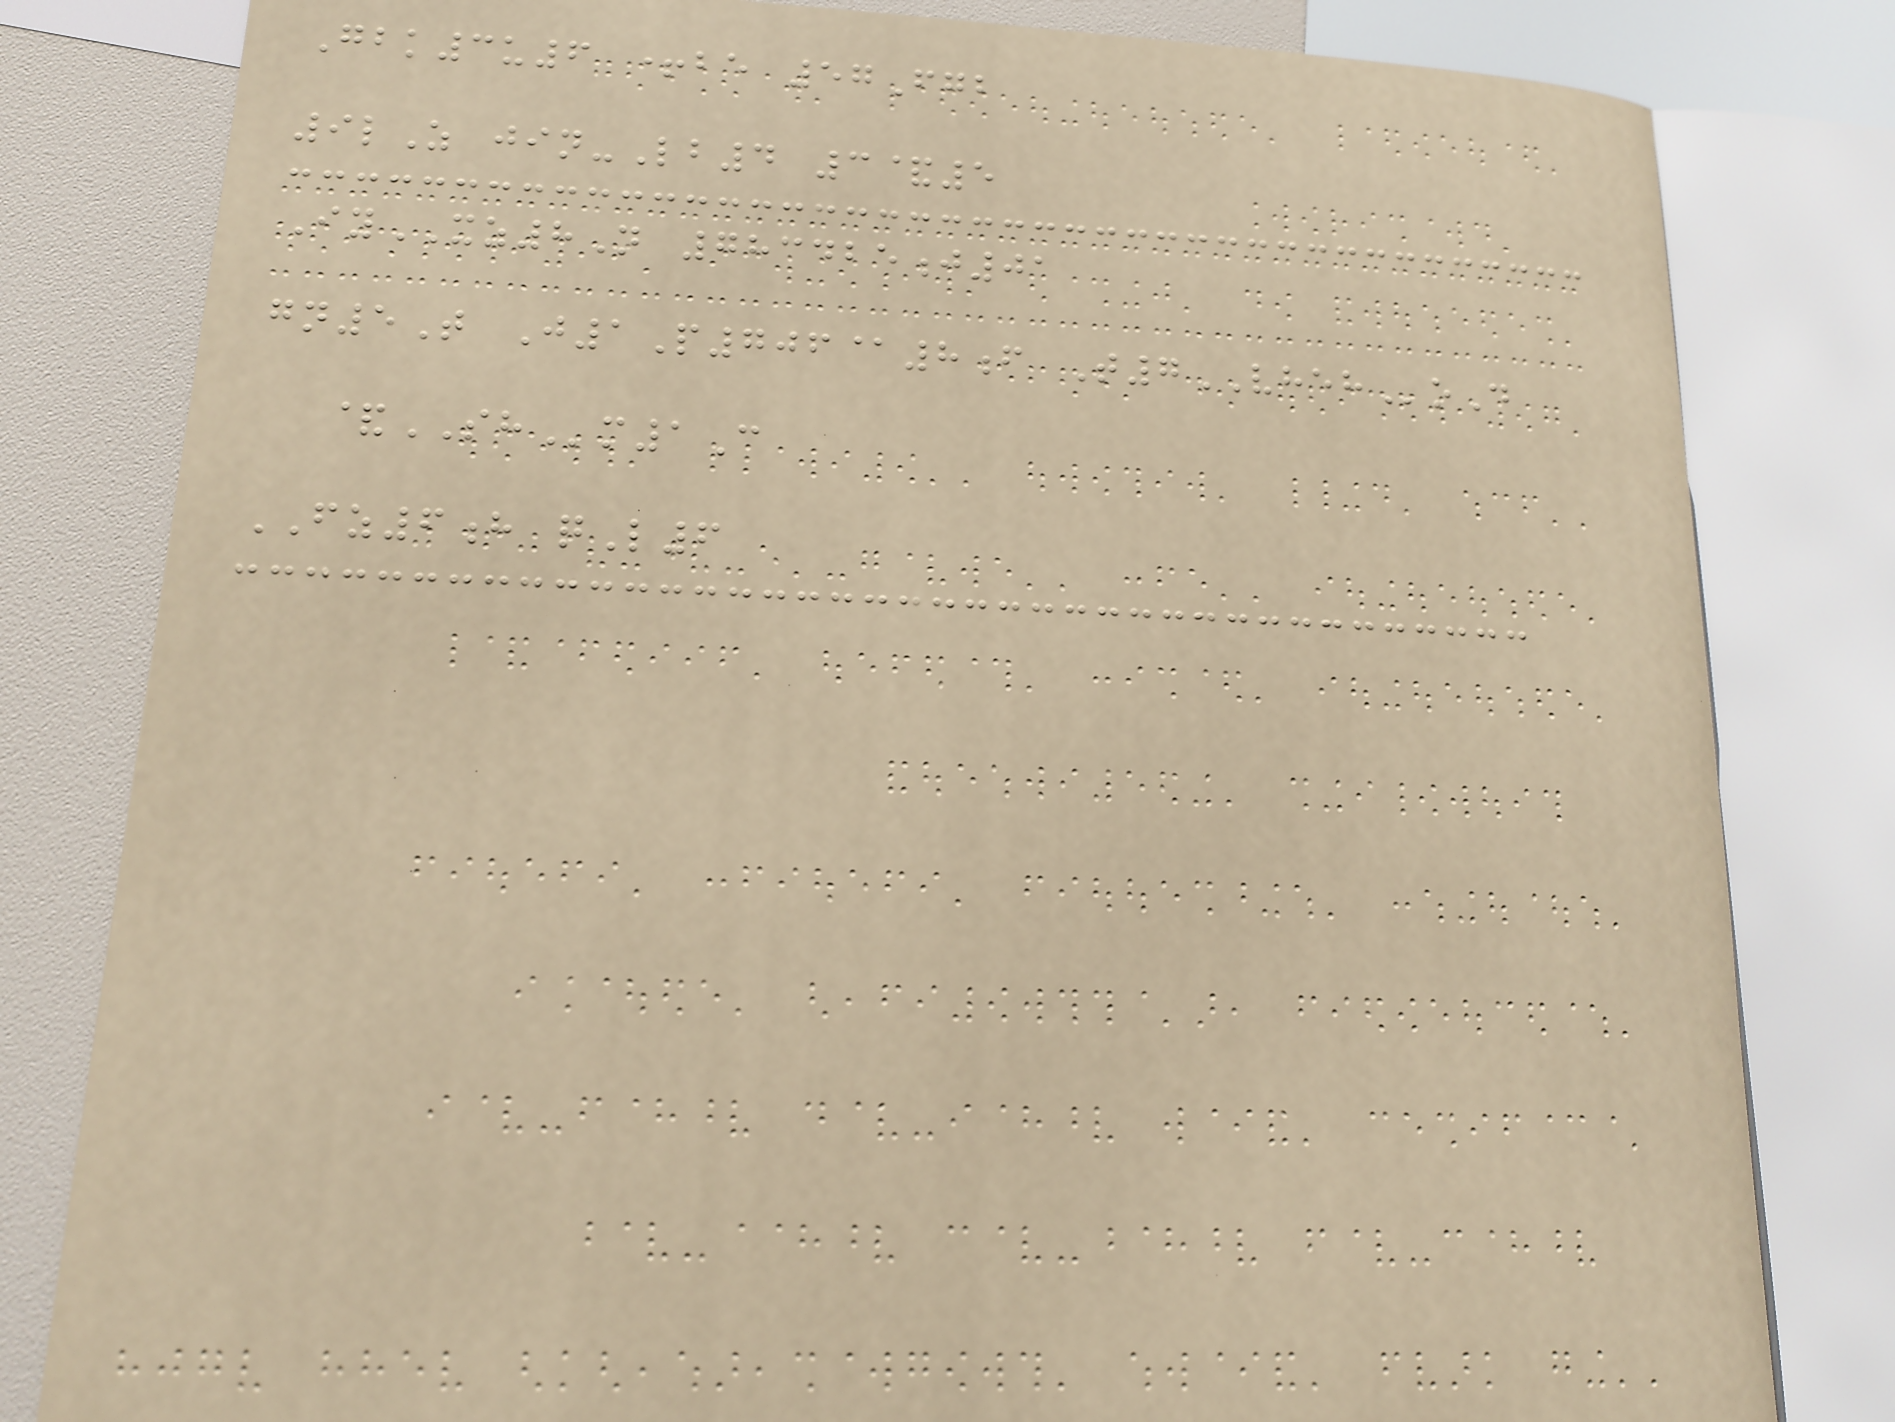Gbk3u6 +be 57Fgb
9lZ jin-Lb4 3&5
IyXZ8N 783425j01
gn5T J1P706@8f T7VHEHoD
&SHm1C
FZ6h qL6
